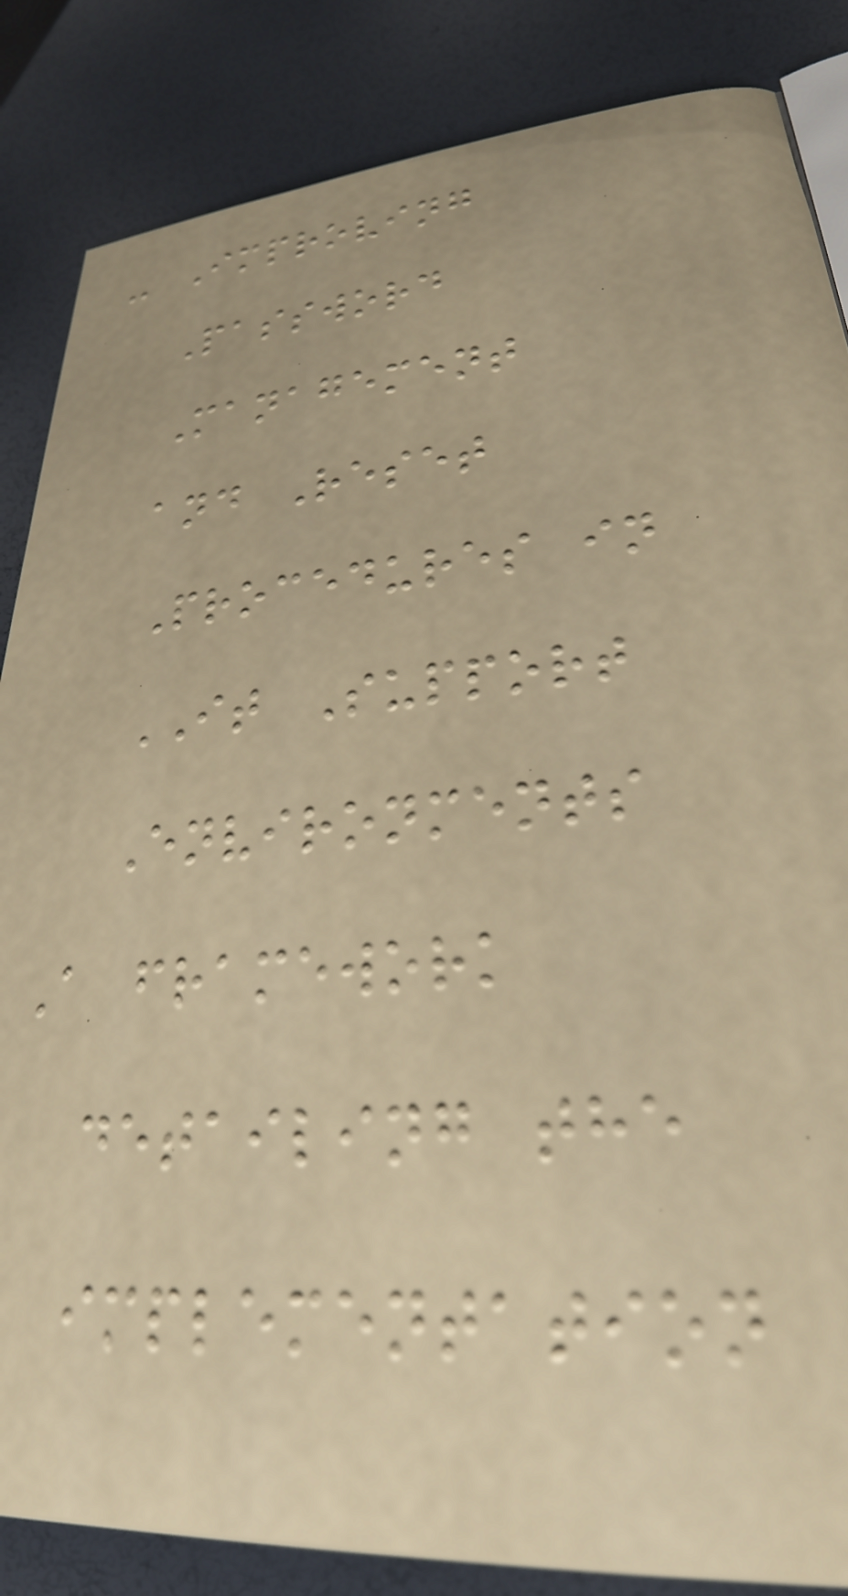- Improving
Password
Management
and Reset
Procedures in
IT Support
Environments
A framework
detailing the
implementation
